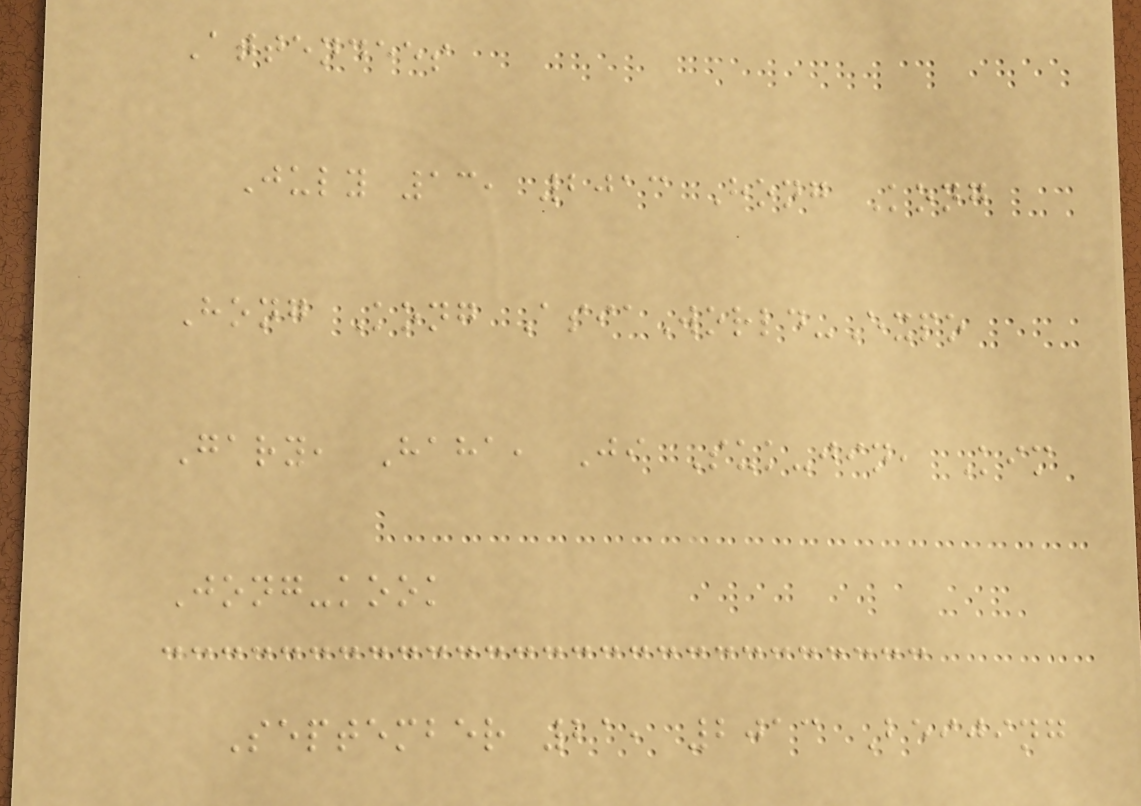Attendees
July 13, 2013 Hong Kong
Hong Kong AsiaWorld-Expo
Gary, Haha, Ji Suk-jin, Kim
Jong-kook
September 21, 2013 Beijing
